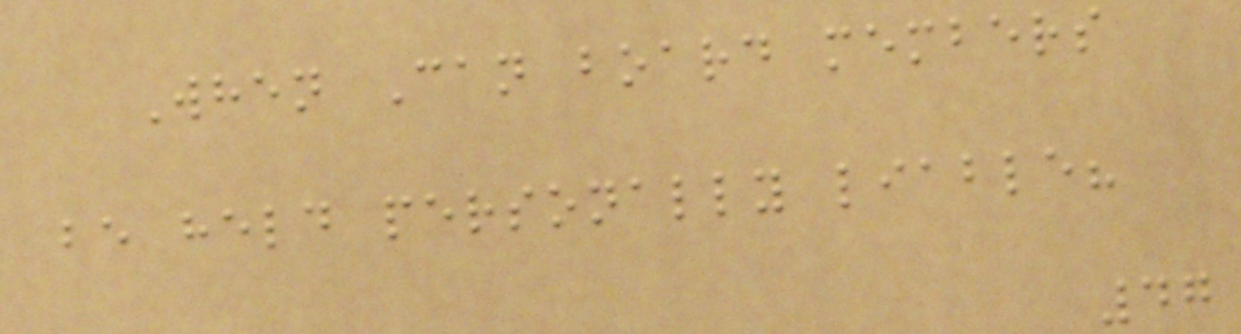When Can board members
be held personally liable?
47
